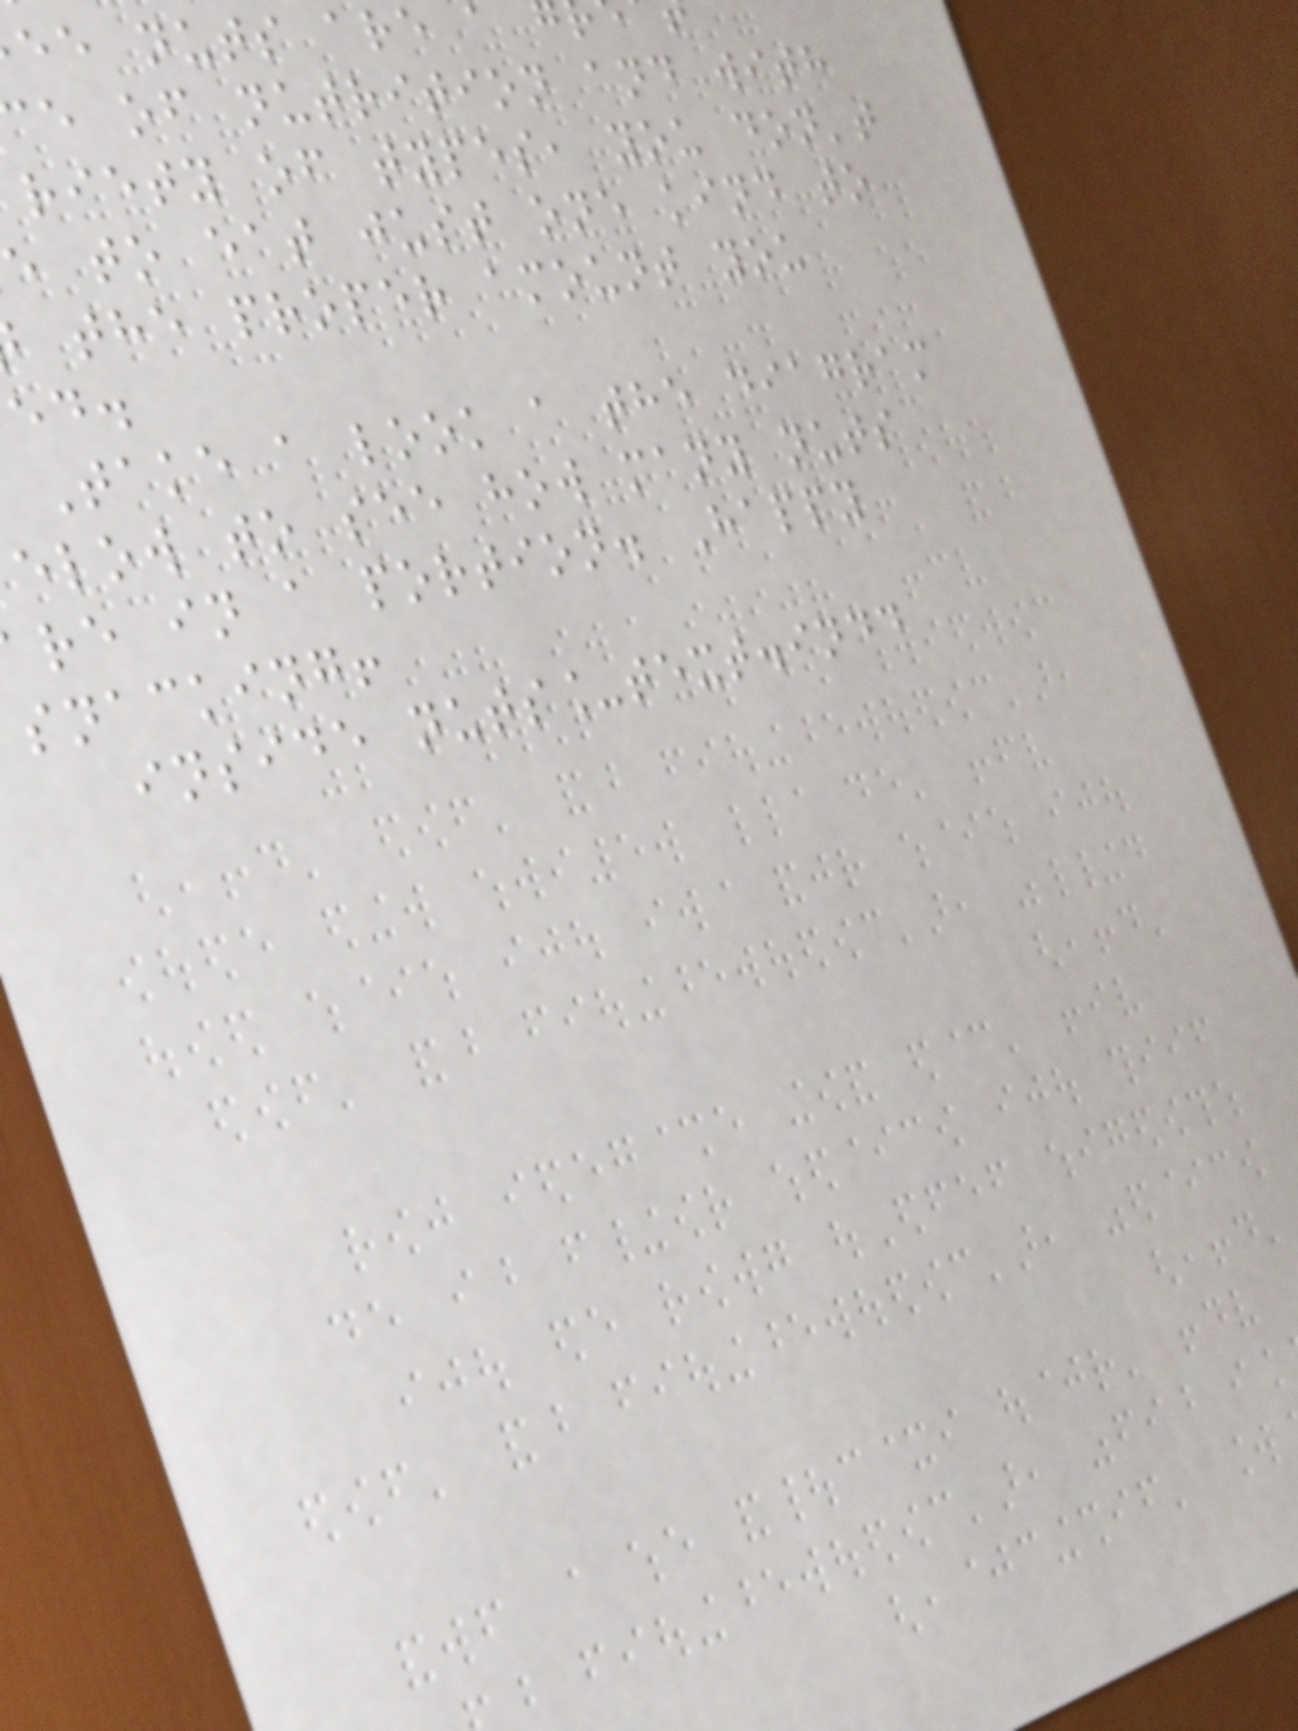ee nuts are a
e of nutrition and with
riety of types, you don't
e to eat just one kind to
the proper amount you
Take a look a the diagram
elow to see how many nuts
re in a portion. Happy
snacking!
inside nuts_text.indd
